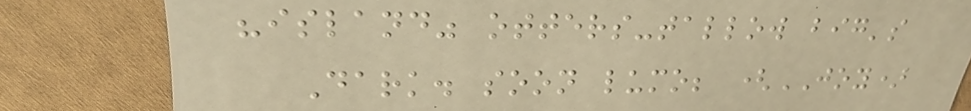"island" otters-tallow big's
Dark. soon lumo; (JOY)
